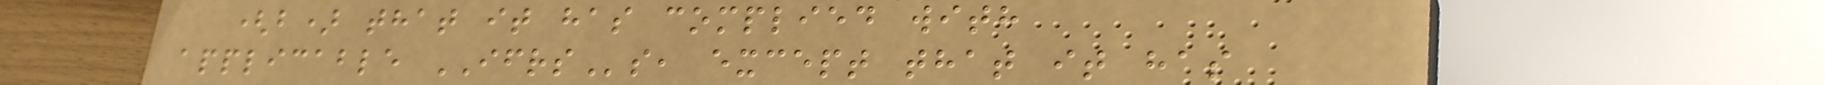(b) that it has complied with
applicable IFRSs, except that it has
